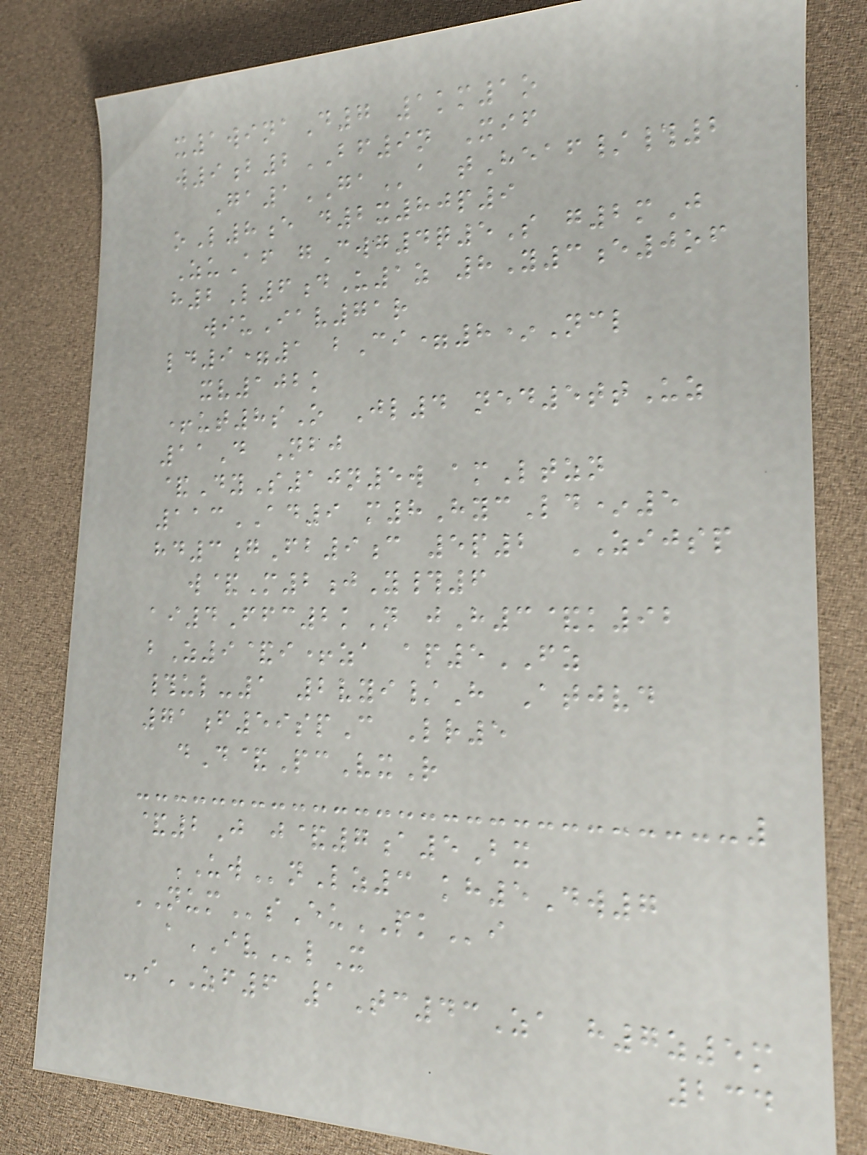x1winaD7 1km1o
w9b2BF9n Xif
Ga1GAa tHeaf/#2
oL8e d2x80p9
ZuAf gCwg4q5S g2mJ
h2L6dU1z 8Y3e0of
wiuIav71r
ld9=1 bCi=8*Ncl
xv102k
+ut8sO Jl4 ned5ttUz
11D Nbj
&DyS10n5w amLtzn
113AD9 m8HycLd*5
hd3gFb9c 5p2 ZIJSP
w&M2jY#6
ai4Ffc2kN jH3&k92
bZ9&i+za ap5FZ
#ul-1 2vyi/H Atjvd
71f59spC Lr5
dD&PcVxR
&2J j&7a5Bx
UWnLz3 kh5Dw7
NUMsEuPKi
aIVlX
-iZF6 1Tc43Za h7z5m
234
